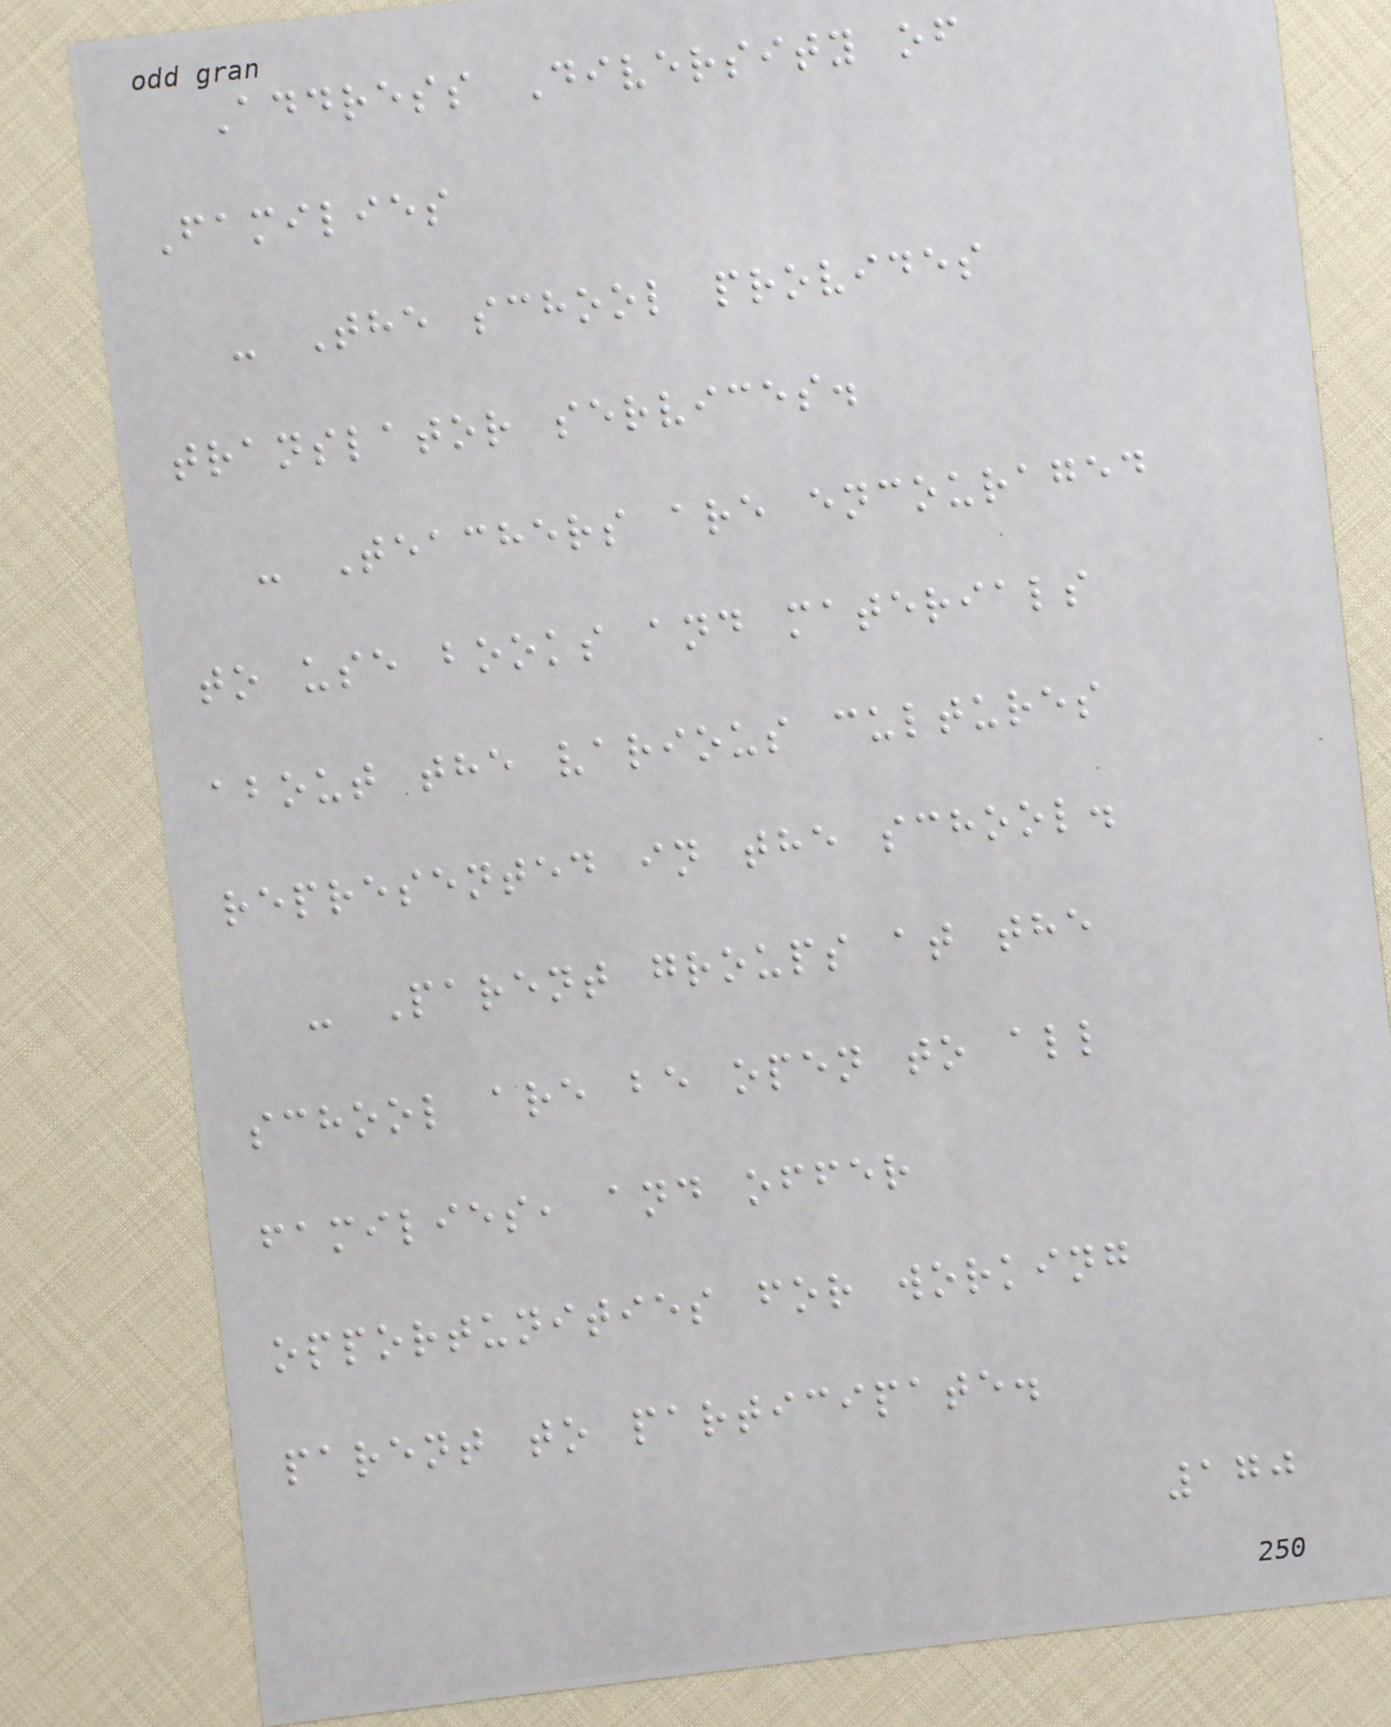Address Diversity of
Families
- The school provides
translator services.
- Teachers are encouraged
to use books and materials
about the various cultures
represented in the school.
- Parent groups at the
school are be open to all
families, and offer
opportunities for working
parent to participate.
170
